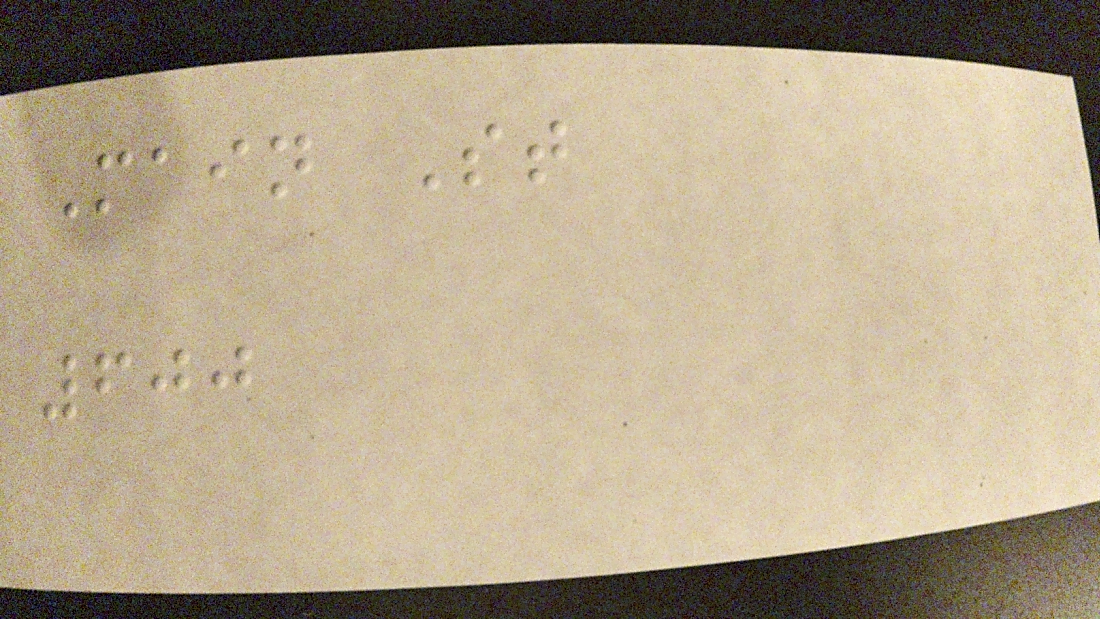Main St
600
